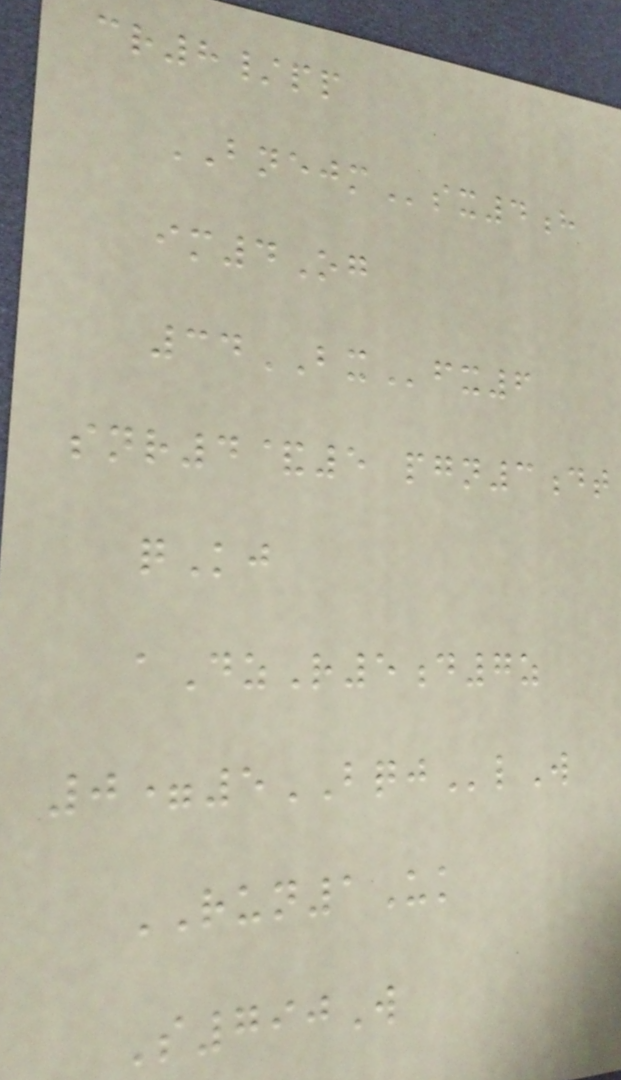cr8/pp
BNEJMsx4h
im4Og
34BXfx6
snr4&5 pgn3dt
qKj
aDzR5d7z
0=5BQJlW
RUN1Uk
S790W
